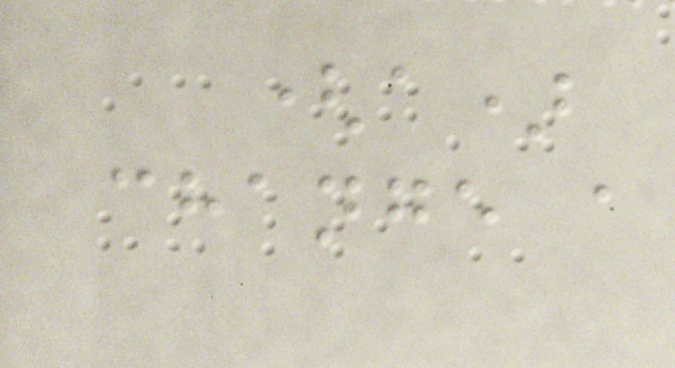(a)
change a
